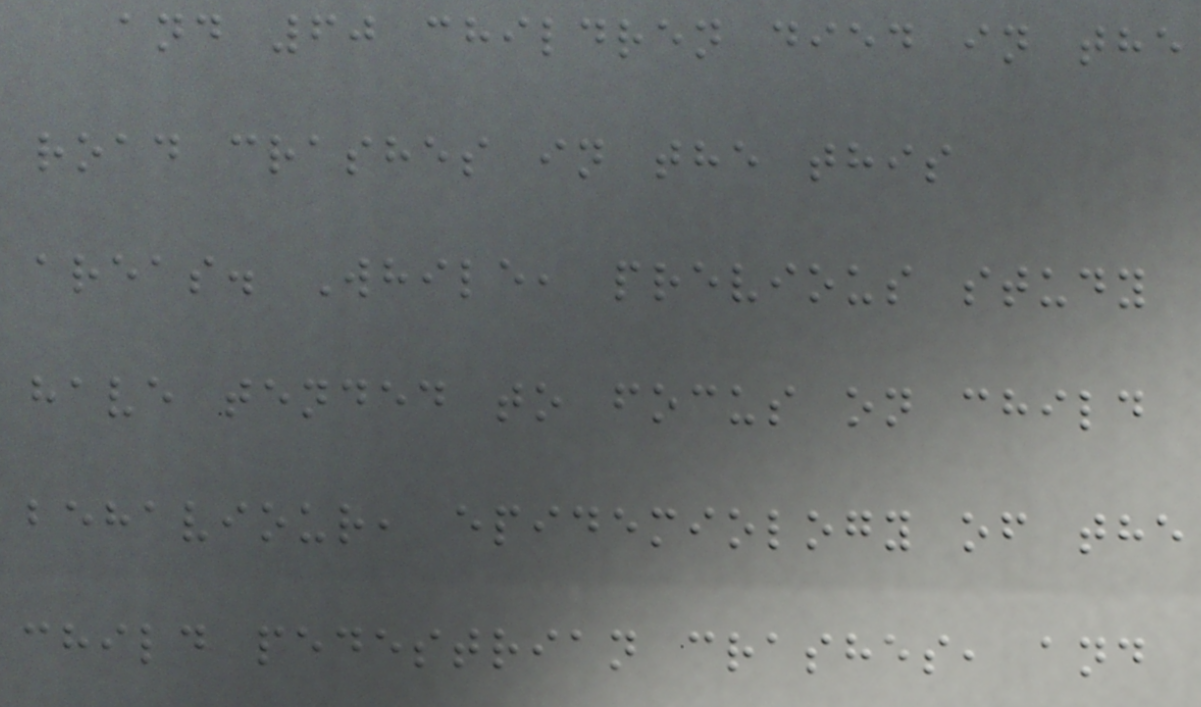and 60 children died in the
road crashes in the this
areas. While, previous study
have tended to focus on child
behaviour, epidemiology of the
child pedestrian crashes, and
